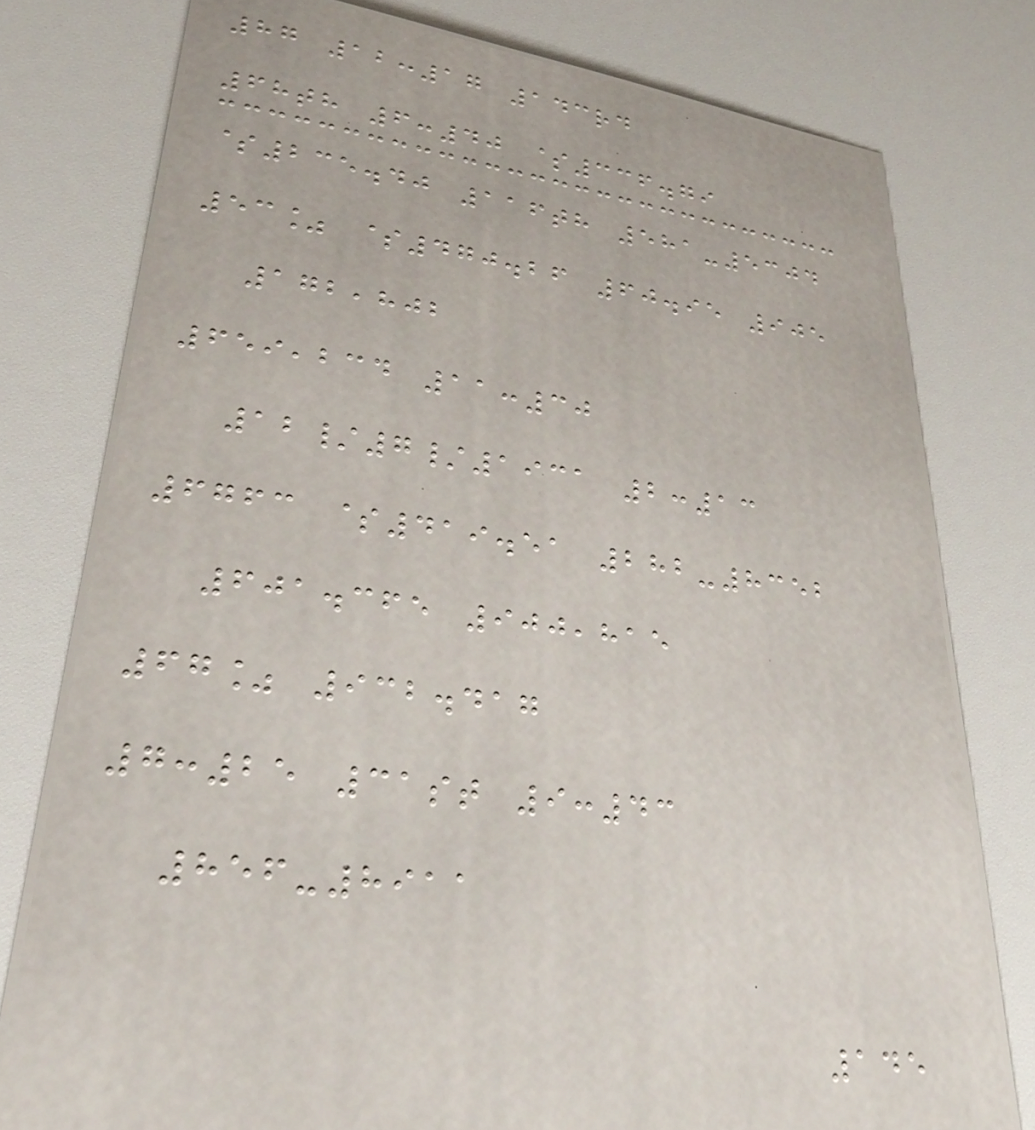87 12:17 143rd
68th 6:40 $336.79
$235.40 116th 581-5304
53% $470.26 60.95 905
172,802
659,234 11:30
12/7/1931 2:13
6763 $419.51 282-8352
601.365 900,815
67% 932.417
7:25 31st 9:43
856-8911
145
